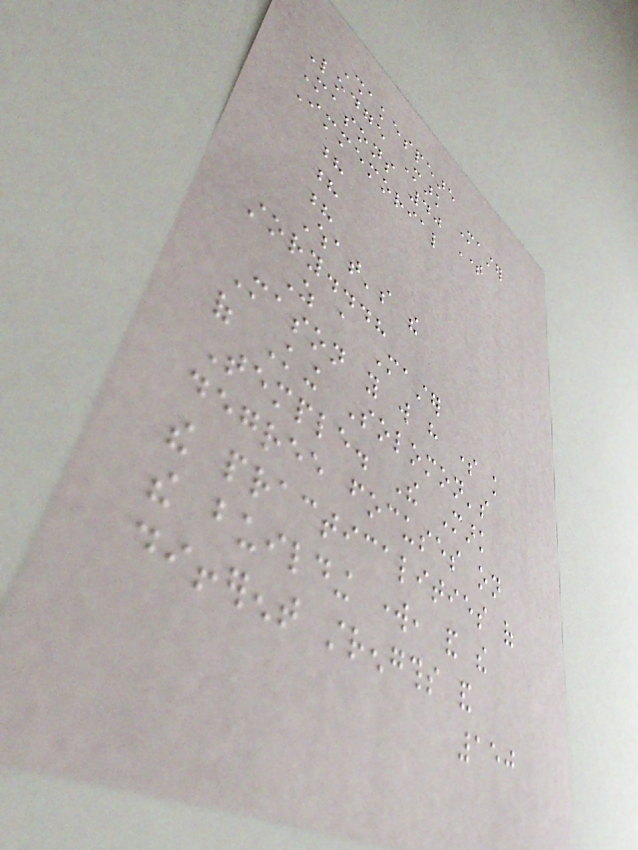Shakespeare
Lodge Mark Master
Masons 40 Time
Immemorial
?
?
?
What's the
story...?
As a Master
Mason you will have some knowledge
of King Solomon's
Temple. The Mark
degree focuses on
the practicalities of
the building work, and the
different strengths and
150
